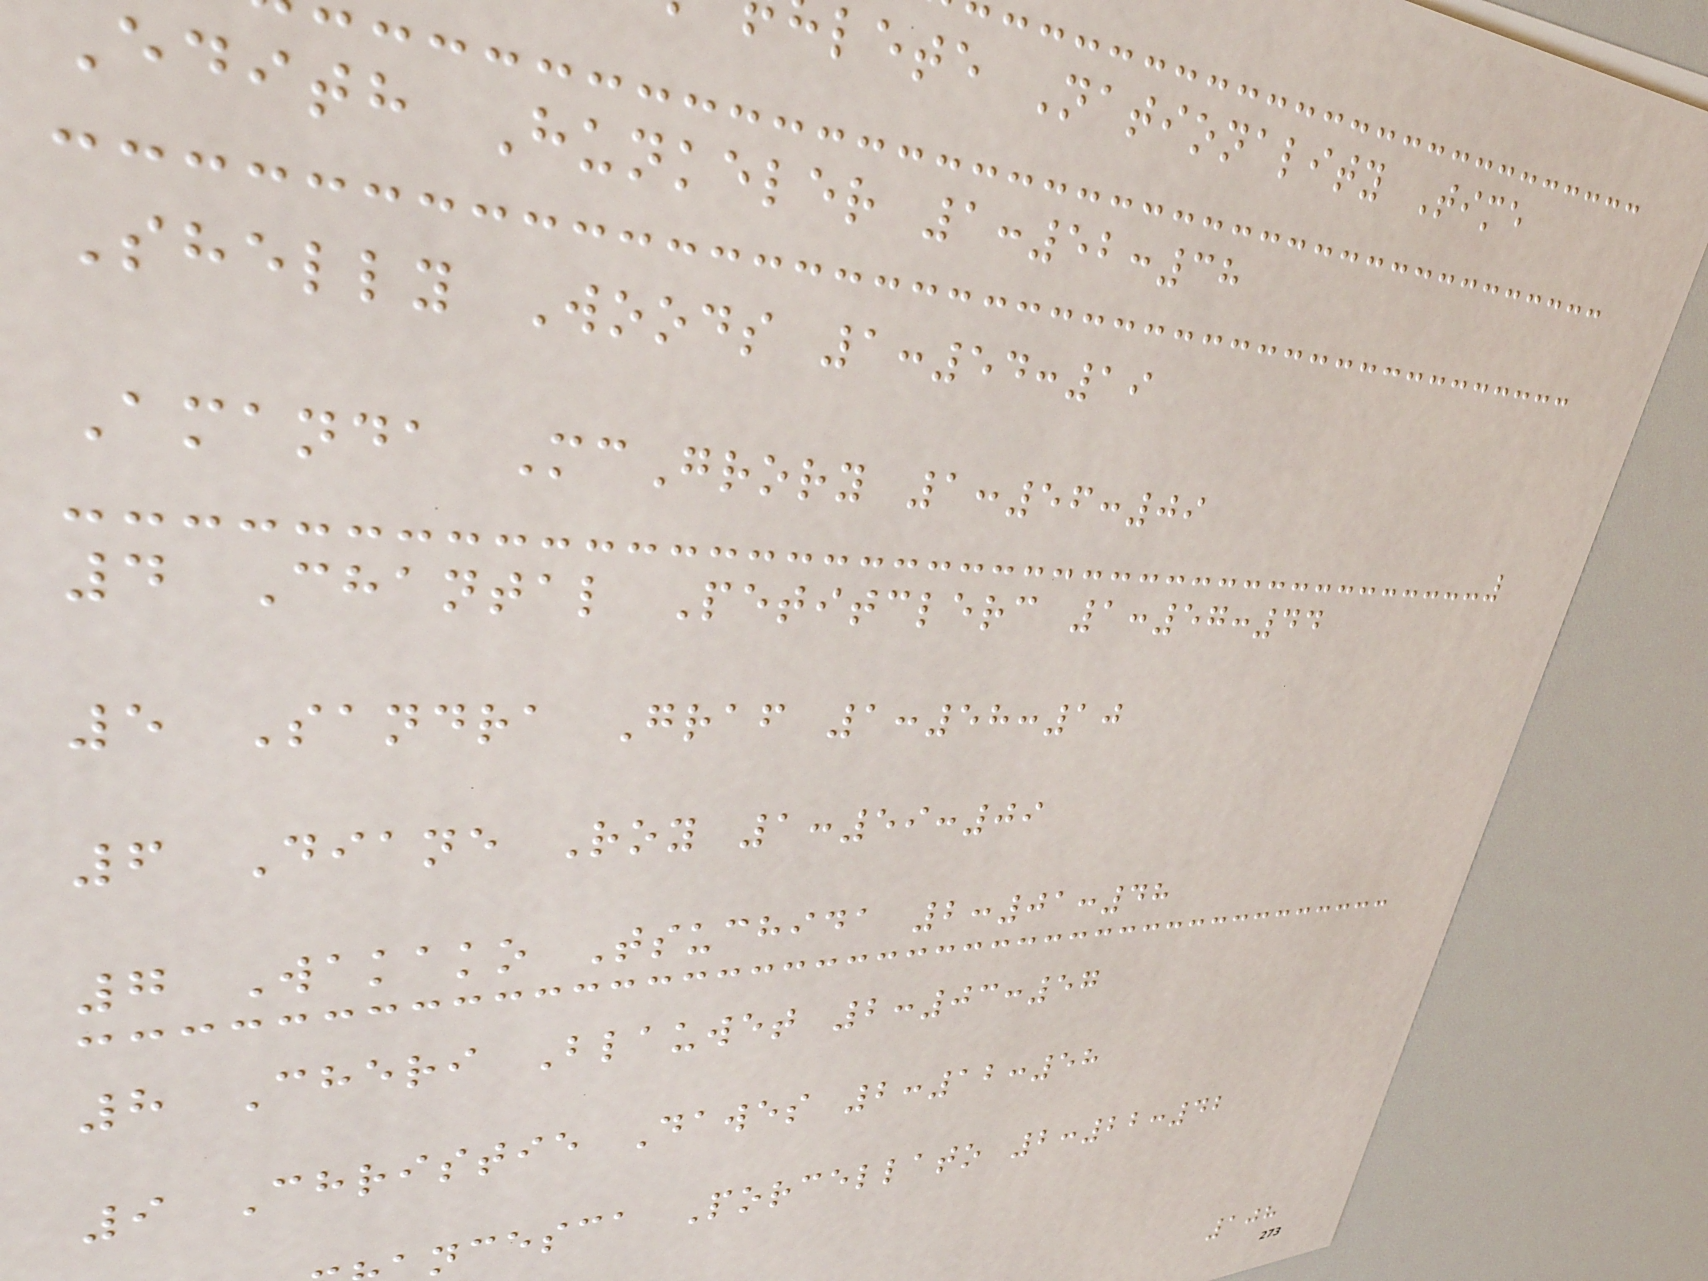lete Nationality Time
edith Hunkeler 1:52:38
Shelly Woods 1:54:19
Amanda McGrory 1:56:09
4 Chantal Petitclerc 1:57:44
5 Sandra Graf 1:58:10
6 Diane Roy 1:59:09
7 Wakako Tsuchida 2:01:48
8 Cheri Blauwet 2:03:57
9 Christie Dawes 2:12:58
ncesca Porcellato 2:22:42
108
